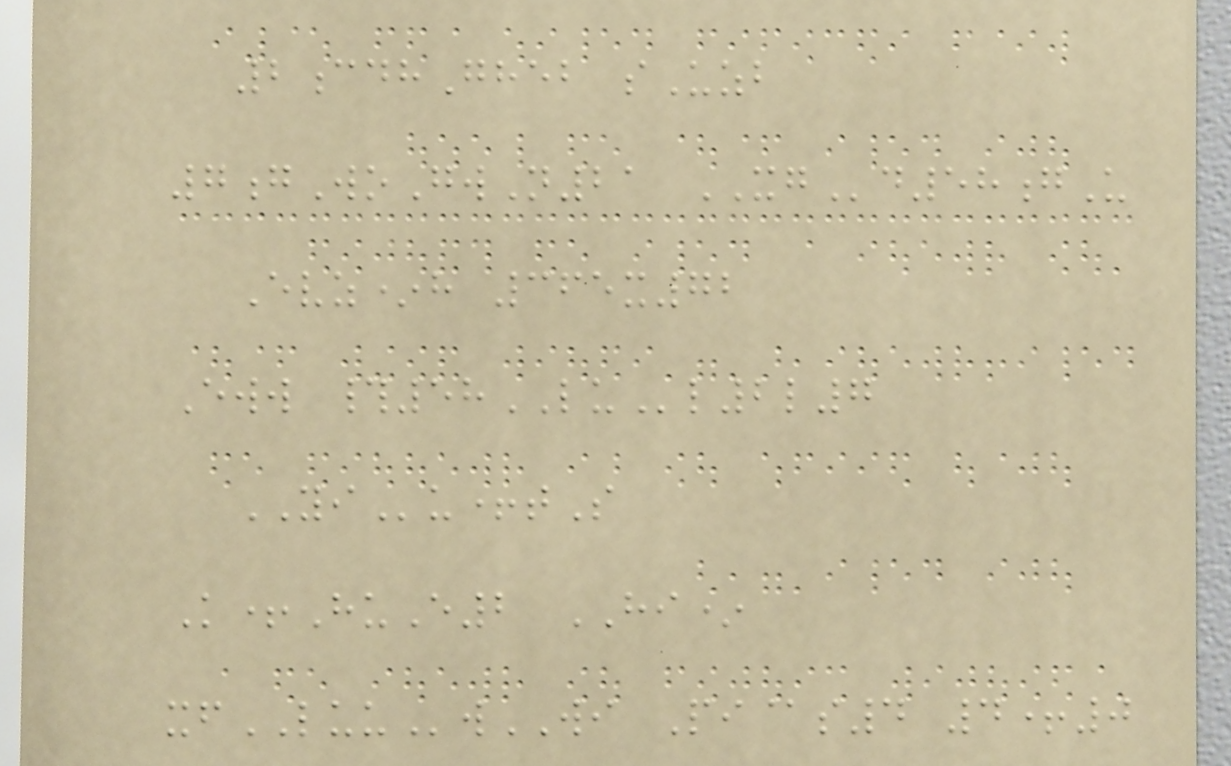2cdhGheb sUzb
7gWoGwN21 XGd58gU
Evz*h 365x72
Eww #58LUl2l7
YIu+tS
K+HuE2 HI*
xfLUUwWI Pi@s4 4+0
